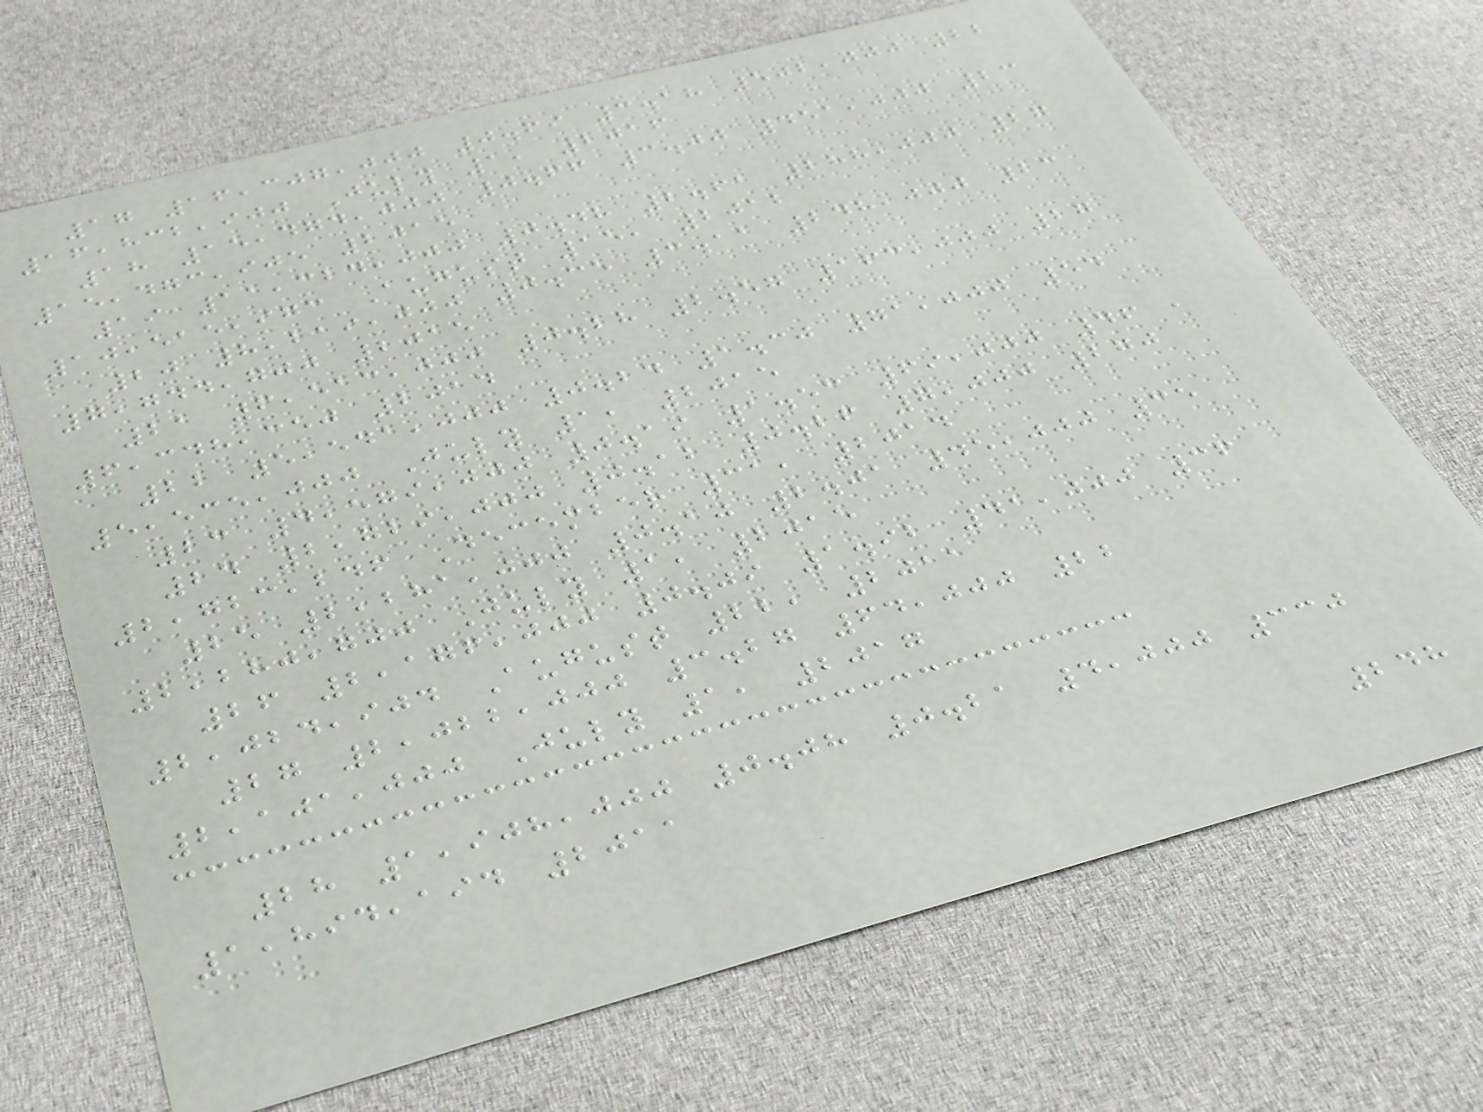17 16,307,000 0.69 3.18 502,000 22
16,832,900 July 1, 2016
18 15,474,000 0.66 3.00 451,000 23
15,473,905 2015
19 11,324,000 0.48 2.61 288,000 27
10,515,973 August 15, 2012
20 8,219,000 0.35 3.11 248,000 23
7,744,700 2015
21 6,513,000 0.28 2.57 163,000 27
6,348,350 2014
22 5,541,000 0.24 1.30 71,000 54
5,535,000 July 1, 2015
23 4,579,000 0.19 1.53 69,000 46 ,
24 2,729,000 0.12 0.26 7,000 270
2,723,246 December 31, 2014
25 2,281,000 0.10 2.01 45,000 35
2,280,700 July 1, 2015
26 2,176,000 0.09 1.92 41,000 36
2,024,904 August 22, 2011
27 2,022,000 3.27 64,000 22
2,101,000 July 1, 2017
28 1,908,000 0.08 0.21 4,000 330
1,894,194 2011
248
